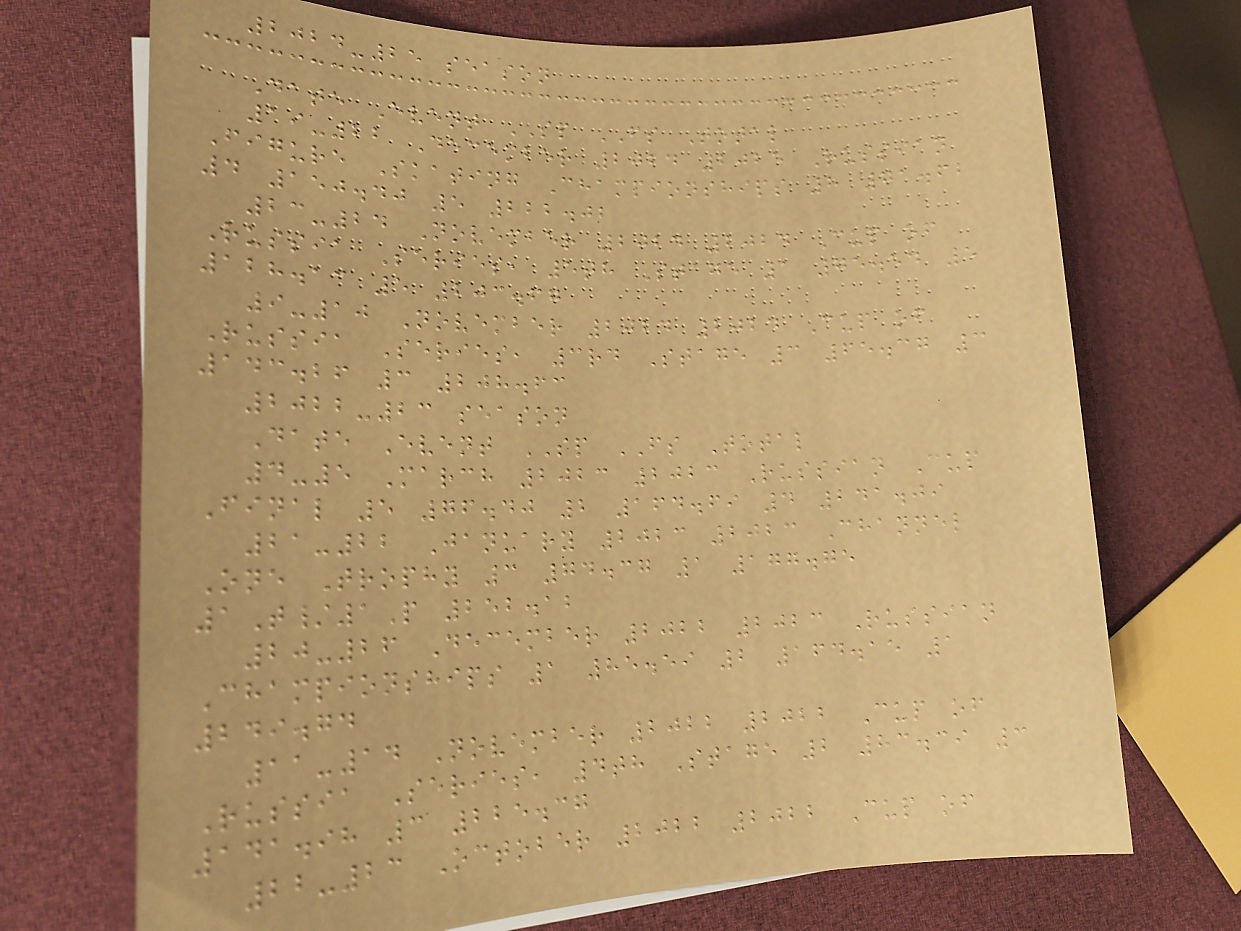2024-25 season
Date Event SP FS Total
19-22 December 2024 2025 Russian
Figure Skating Championships 8 71.62
4 150.40 5 222.02
23-24 November 2024 2024 Cup of
Russia Series, 5th Stage 1 75.54 5
128.13 5 203.67
9-10 November 2024 2024 Cup of
Russia Series, 3rd Stage 3 65.37 3
143.26 3 208.63
2022-23 season
Date Event SP FS Total
4-5 March 2023 2023 Russian Cup
Final 5 76.40 2 164.69 4 241.09
21-22 January 2023 2023 Channel
One Trophy 3 74.37 1 177.75
1T/1P 252.12
20-26 December 2022 2023 Russian
Championships 1 85.59 2 164.15 1
249.74
11-14 November 2022 2022 Cup of
Russia Series, 4th Stage 2 83.39 3
141.98 3 225.37
22-23 October 2022 2022 Cup of
